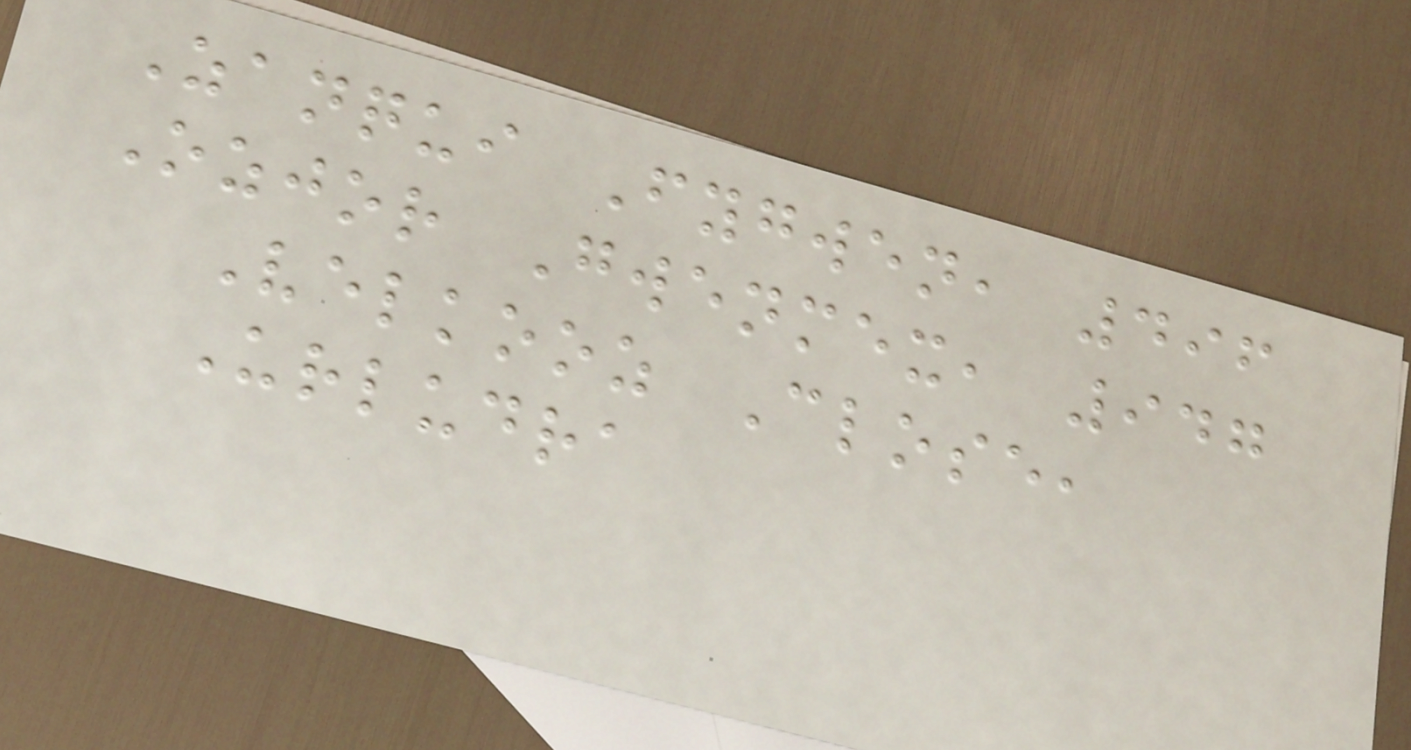Zanqui Fygwen, 496
Ozjor Gwenmex, 947
Velkooz Close,
Urludra
